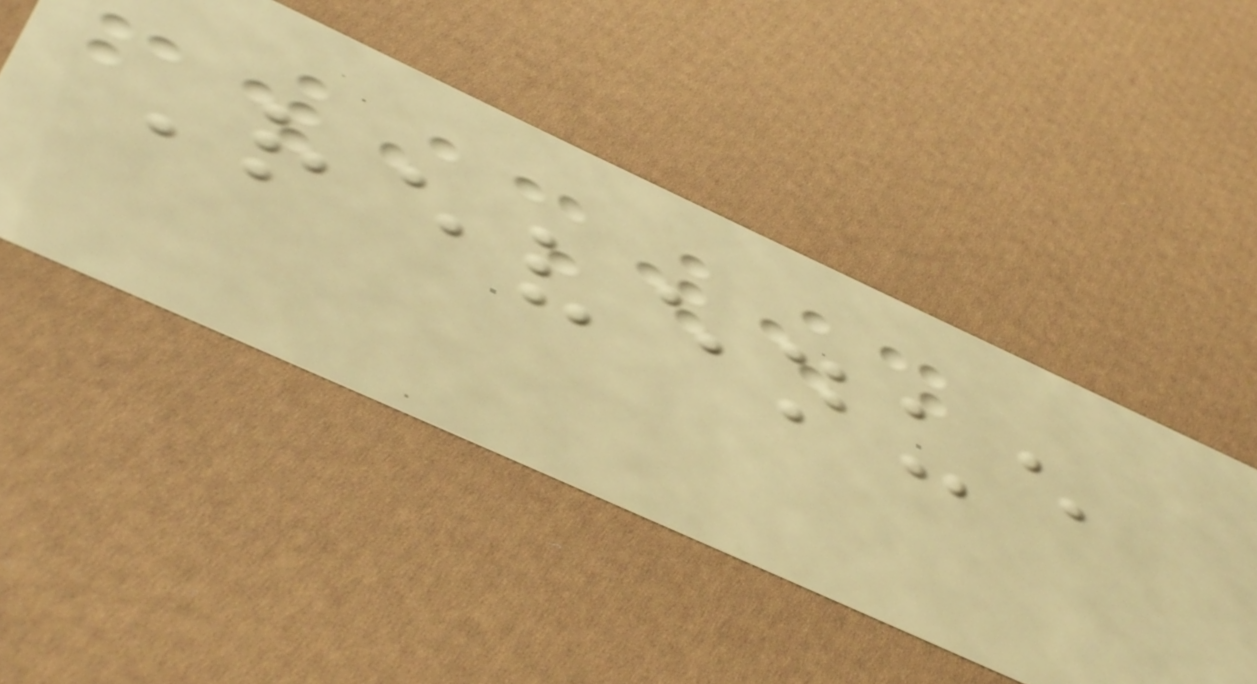Revenue
